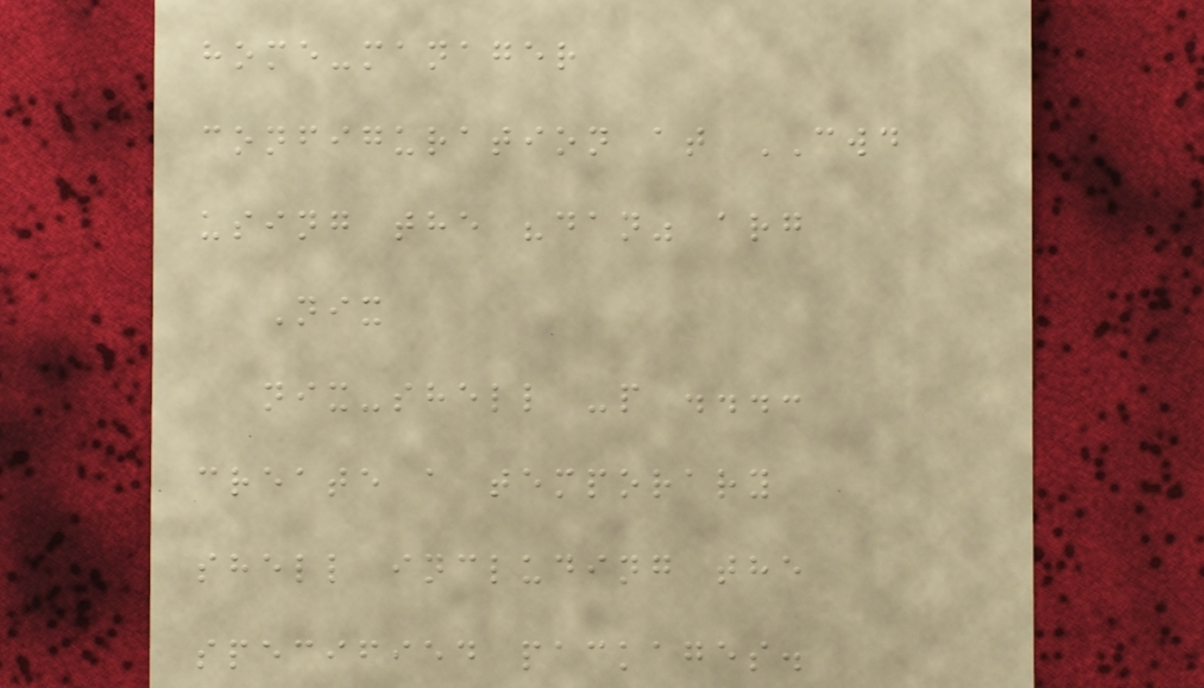home-manager
configuration at CWD
using the "dan" arg
Nix
nix-shell -p ...:
create a temporary
shell including the
specified packages.
